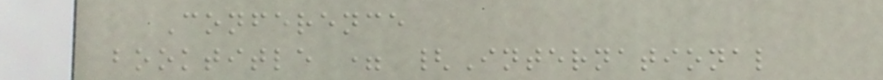Conference
booktitle = {International
